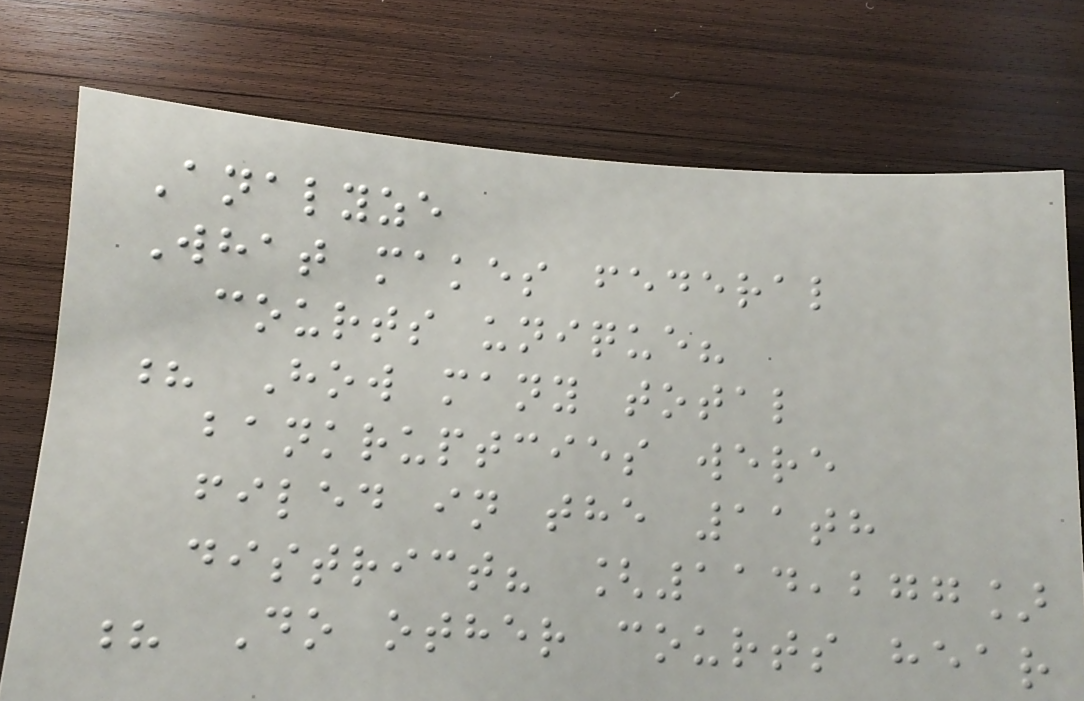Analyze
What makes federal
courts unique?
? How many total
bankruptcies were
filed in the 11th
district? [114,277]
? Do other courts hear
